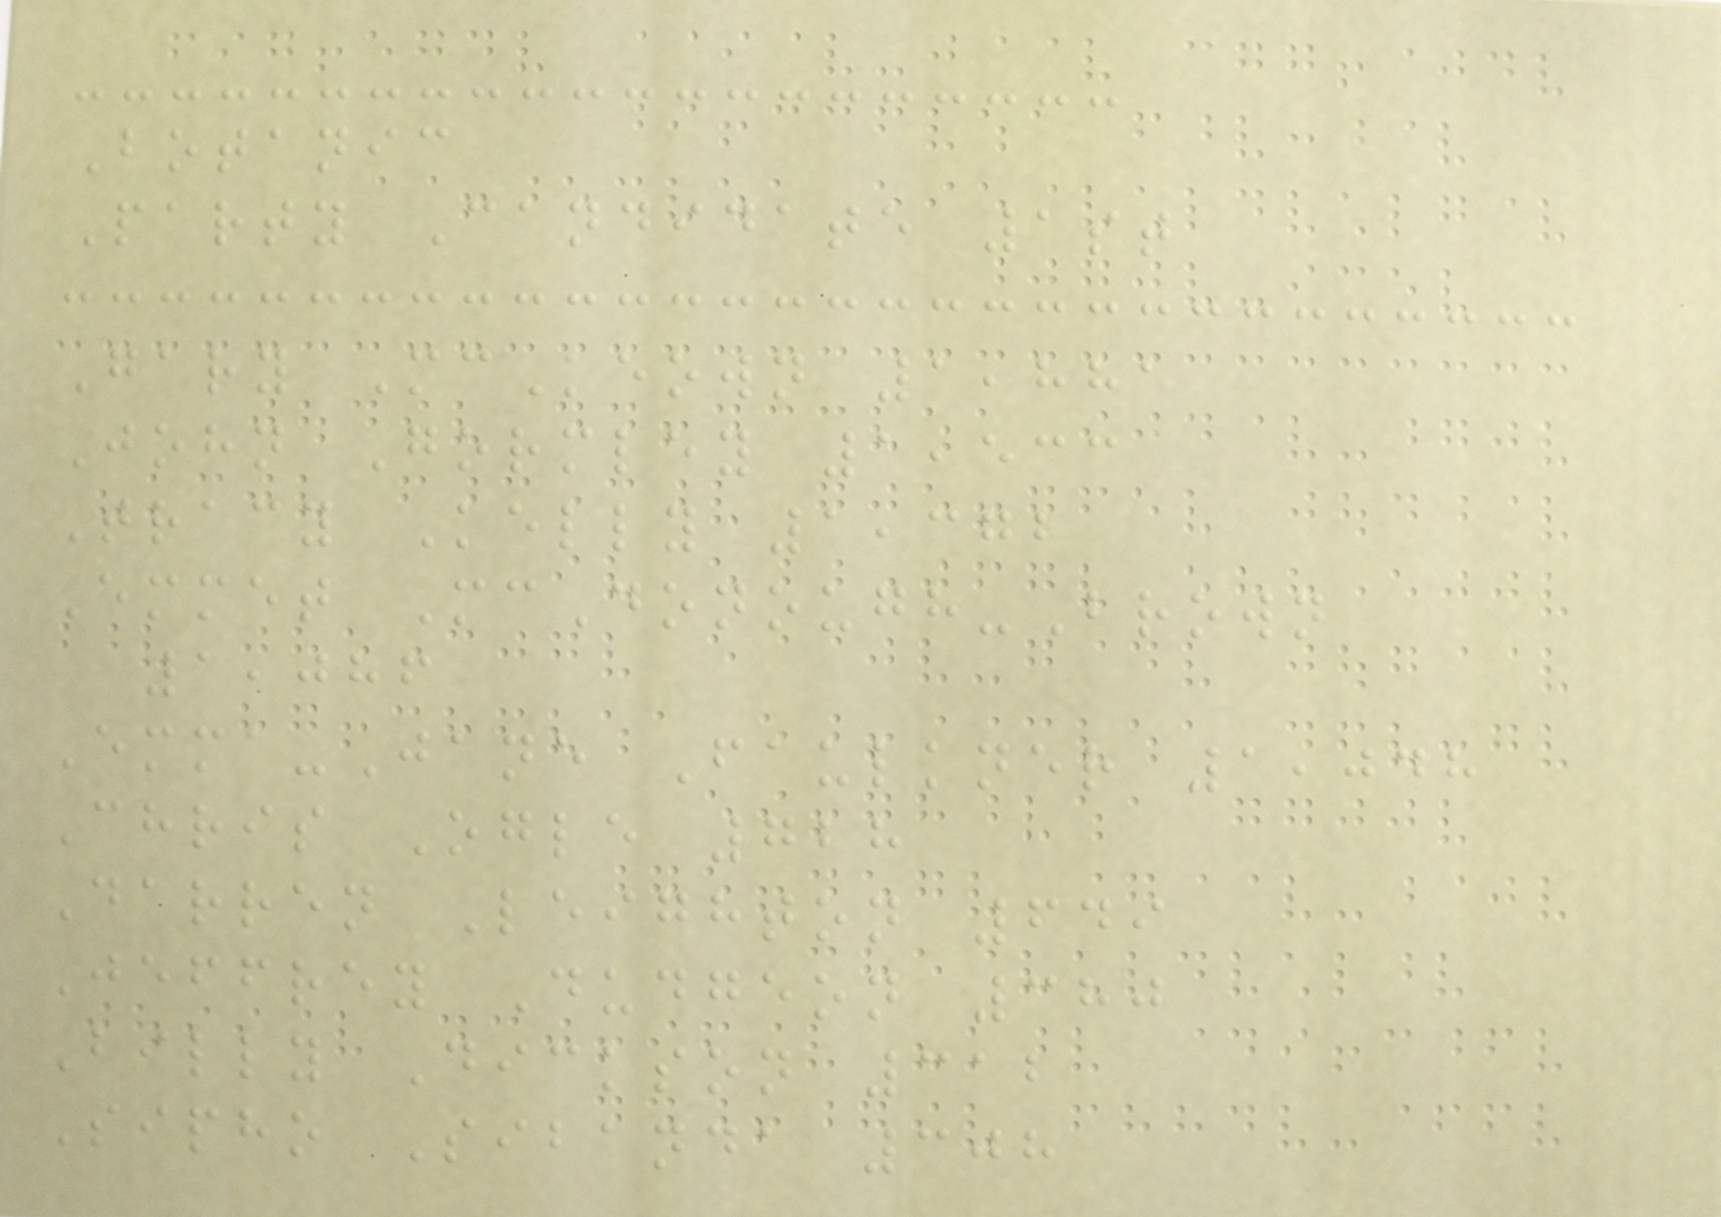Botanic
Party Candidate 1st
Gary McKeown 1,881
John Gormley 1,533
Tracy Kelly 1,372
Emmet McDonough-Brown
1,086
Emma-Jane Faulkner 1,048
Chris Ogle 728
Darren Leighton 649
Jeffrey Dudgeon 380
Billy Dickson 312
Sipho Sibanda 308
